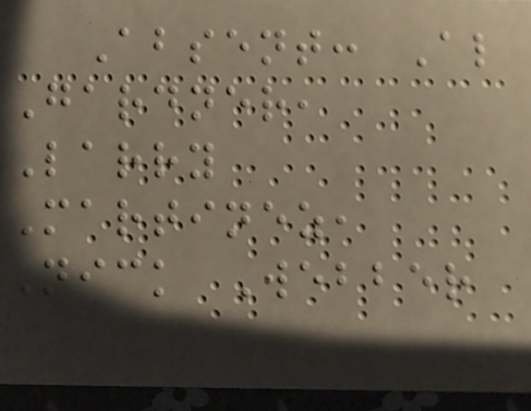Absent: Al
Gardner,
Larry
Martinez,
Nick Webber
